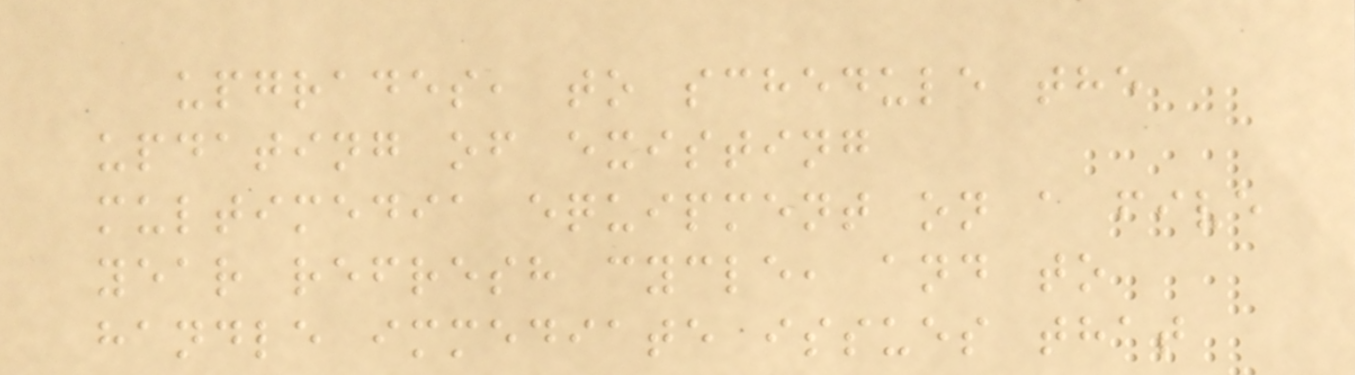upgrades, to schedule the
updating of existing
multimedia equipment on a five
year refresh cycle, and to
handle immediate issues that
